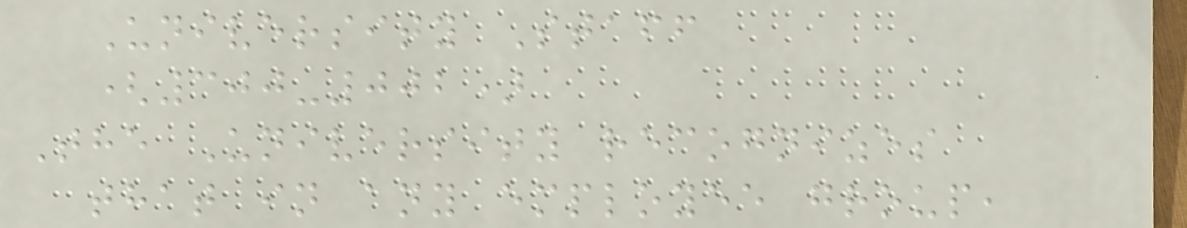University Staff
(300-002)
The University recognizes
that in any employee group,
